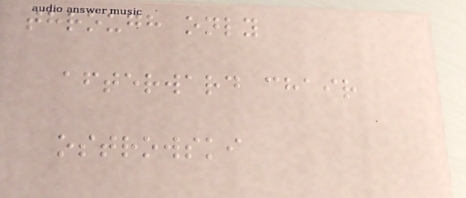through only
afterward chair
ostrowski
